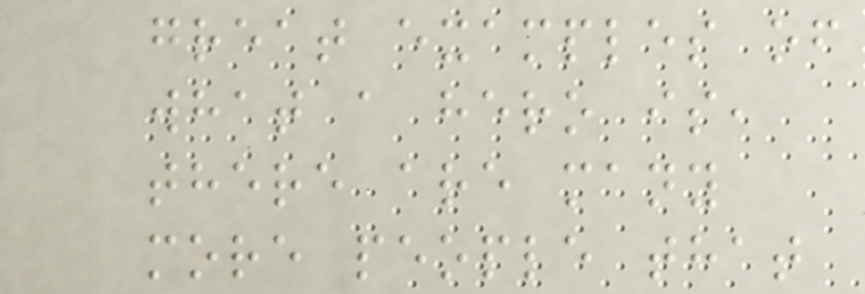great examples of
what a hero is,
there are many
more people that
